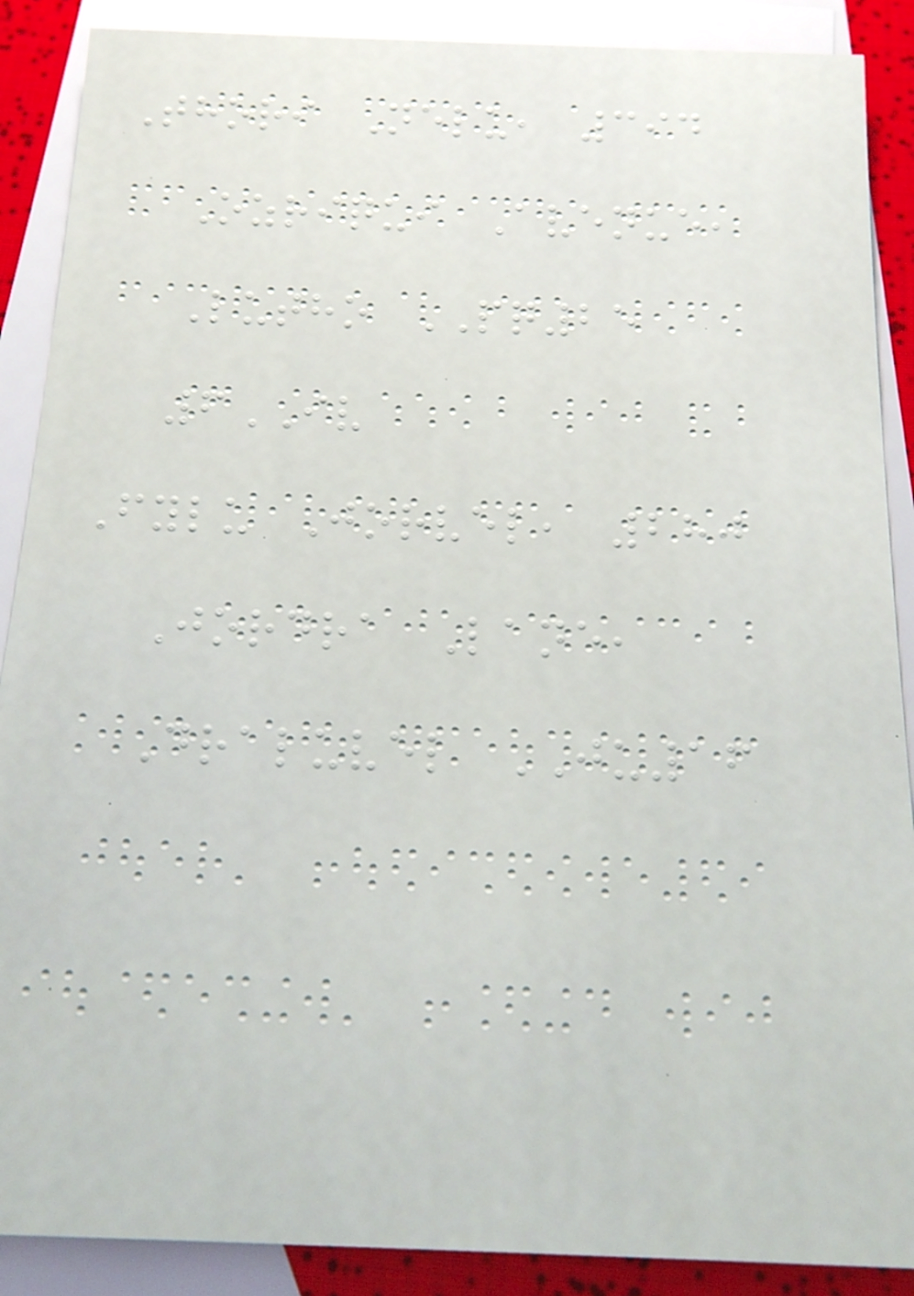Thori Nelu, 394
Ozriqui Avenue,
Lutho PQ25
6IV
Fylu Jorvel, 280
Jordra Lane,
Draluvel JU16
